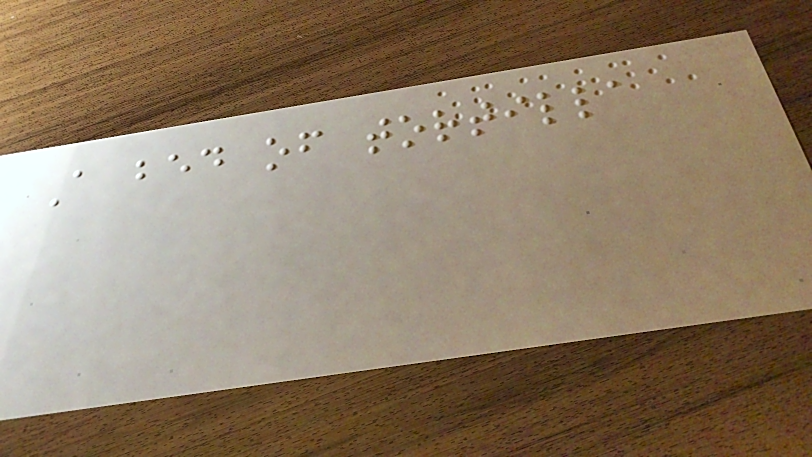A bed of tortilla
